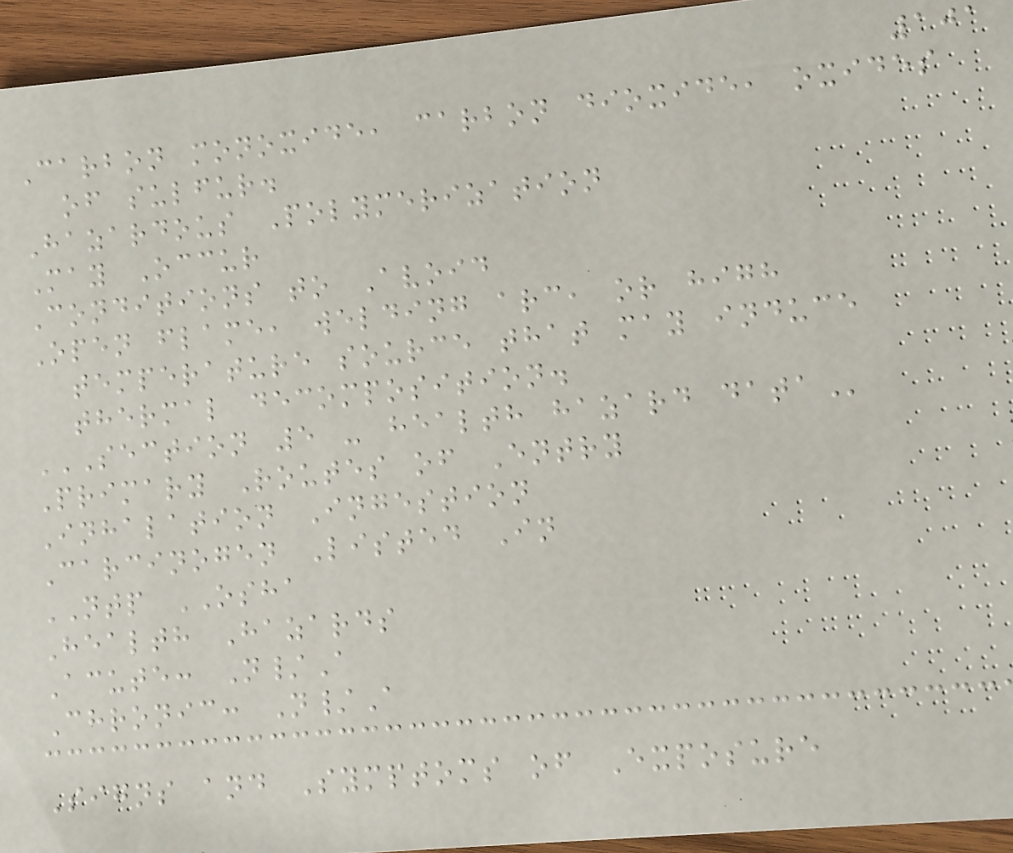101
Carbon monoxide, carbon dioxide, oxides
of sulfur.
Hazardous Polymerization
May Occur
Conditions to Avoid
Open flame, welding arc, or high
temperature source that may induce
thermal decomposition.
SECTION 5 - HEALTH HAZARD DATA
Primary Routes of Entry
Inhalation Ingestion
Carcinogen Listed In
NTP OSHA
Health Hazards
Acute: N/A
Chronic: N/A
Signs and Symptoms of Exposure
